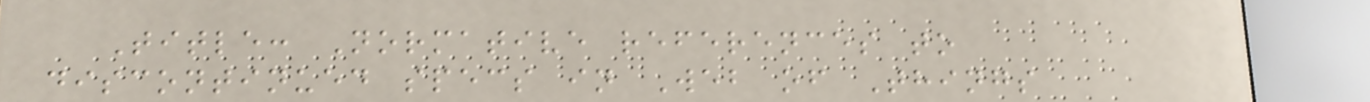Title: Normative references to
discontinued specs in Web of Things
